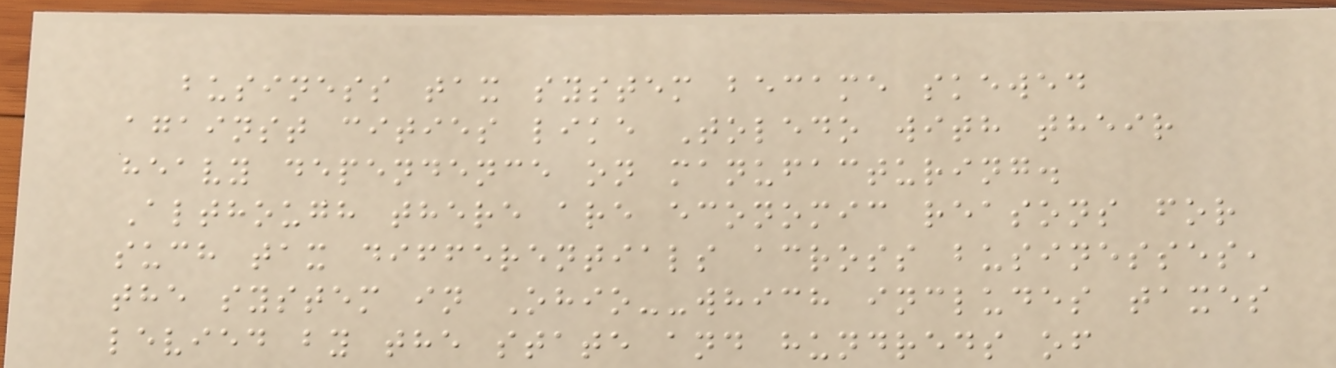business tax system became skewed
against cities like Toledo with their
heavy dependence on manufacturing.
Although there are economic reasons for
such tax differentials across businesses,
the system in Ohio--which includes taxes
levied by the state and hundreds of
